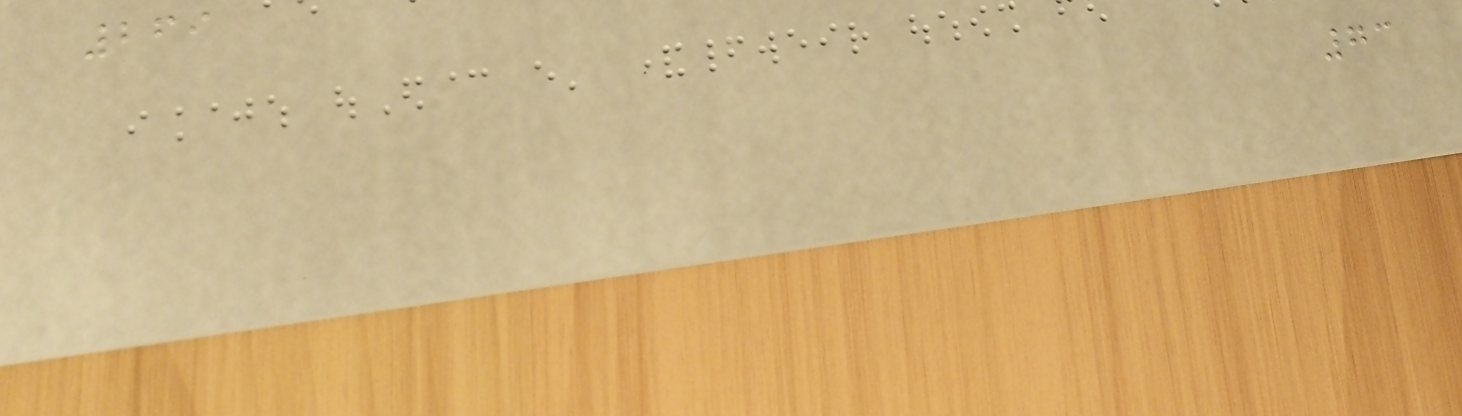269
73
